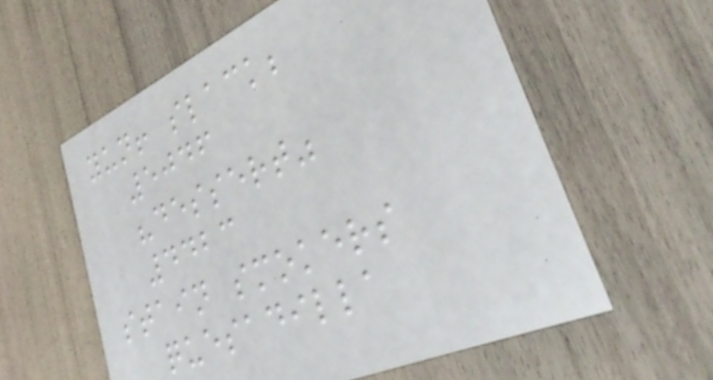yun! slack;
5046
"dessert"
4423
stain smokers
quesadilla
